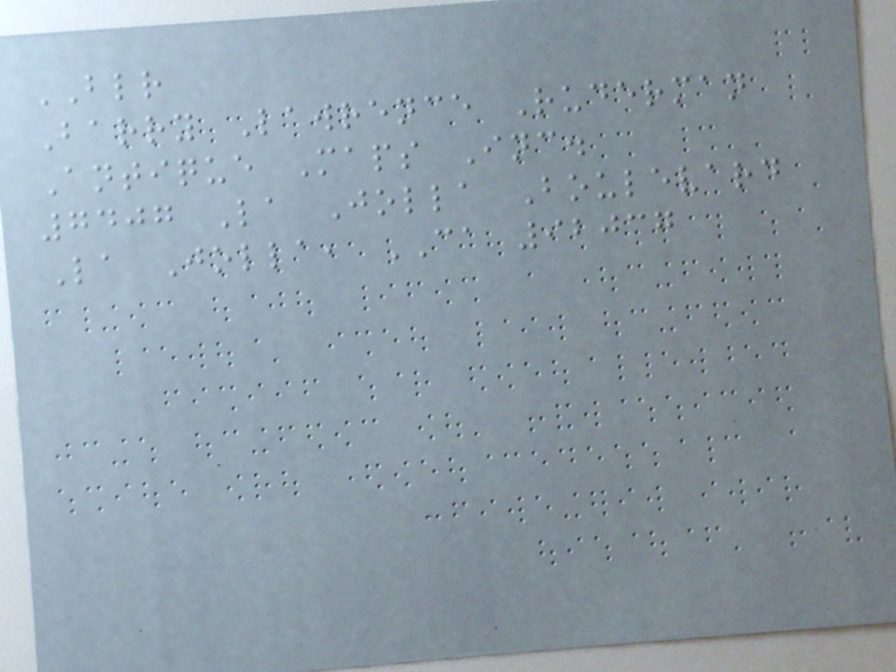BLR
Barry Lawrence Ruderman
Antique Maps Inc.
7407 La Jolla Boulevard
La Jolla, CA 92037
